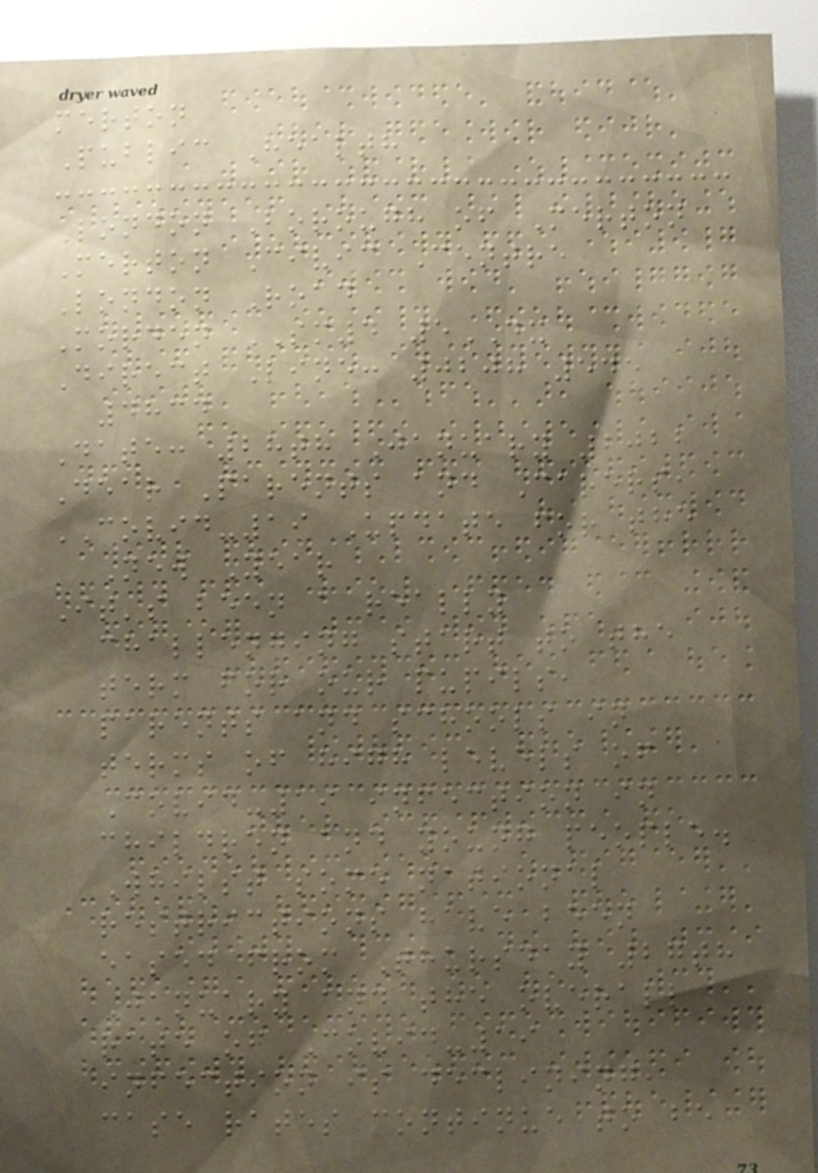merton
Public Health
London Borough of Merton
Merton Civic Centre
London Road
Morden SM4 5DX
Direct Line: 0208 545
4834
Date: 28th January 2022
Dear Parents and Carers,
COVID-19 Update for the
New Year
It's been a really
challenging start to the
term for our pupils,
parents and schools in
terms of high levels of
Covid-19 infection in
children and young people.
Whilst some national
restrictions have been
eased from Thursday 27th
January and the overall
rate of Covid-19
infection is declining,
case rates continue to be
